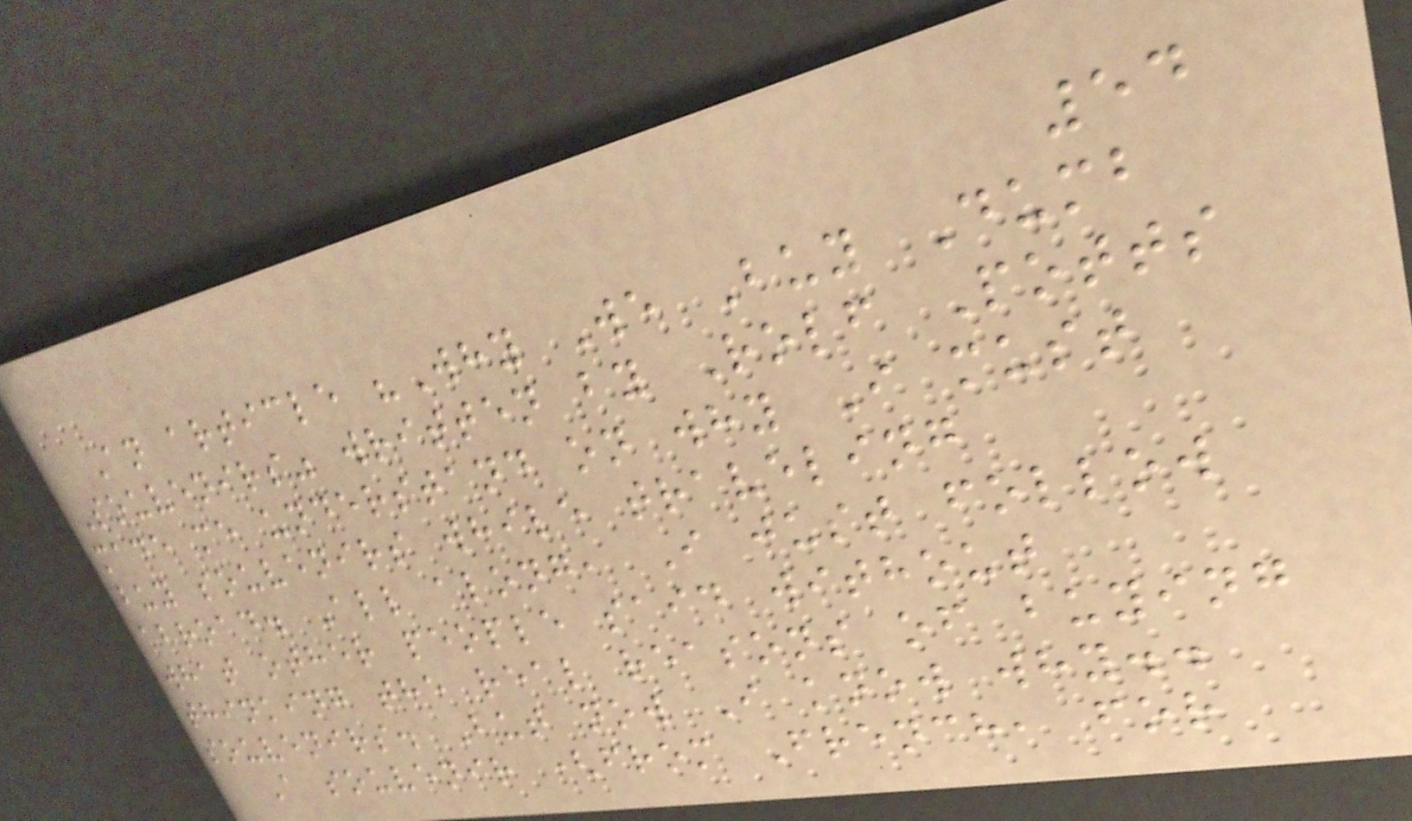54
An article "Why We Buy Dumb
Souvenirs" written by Rolf Potts
made me understand on why I must
buy souvenirs while traveling
abroad. All along, I just follow
what other people said without
thinking the real reasons of buying
souvenirs. But now I know why..
A souvenir (from French, for
